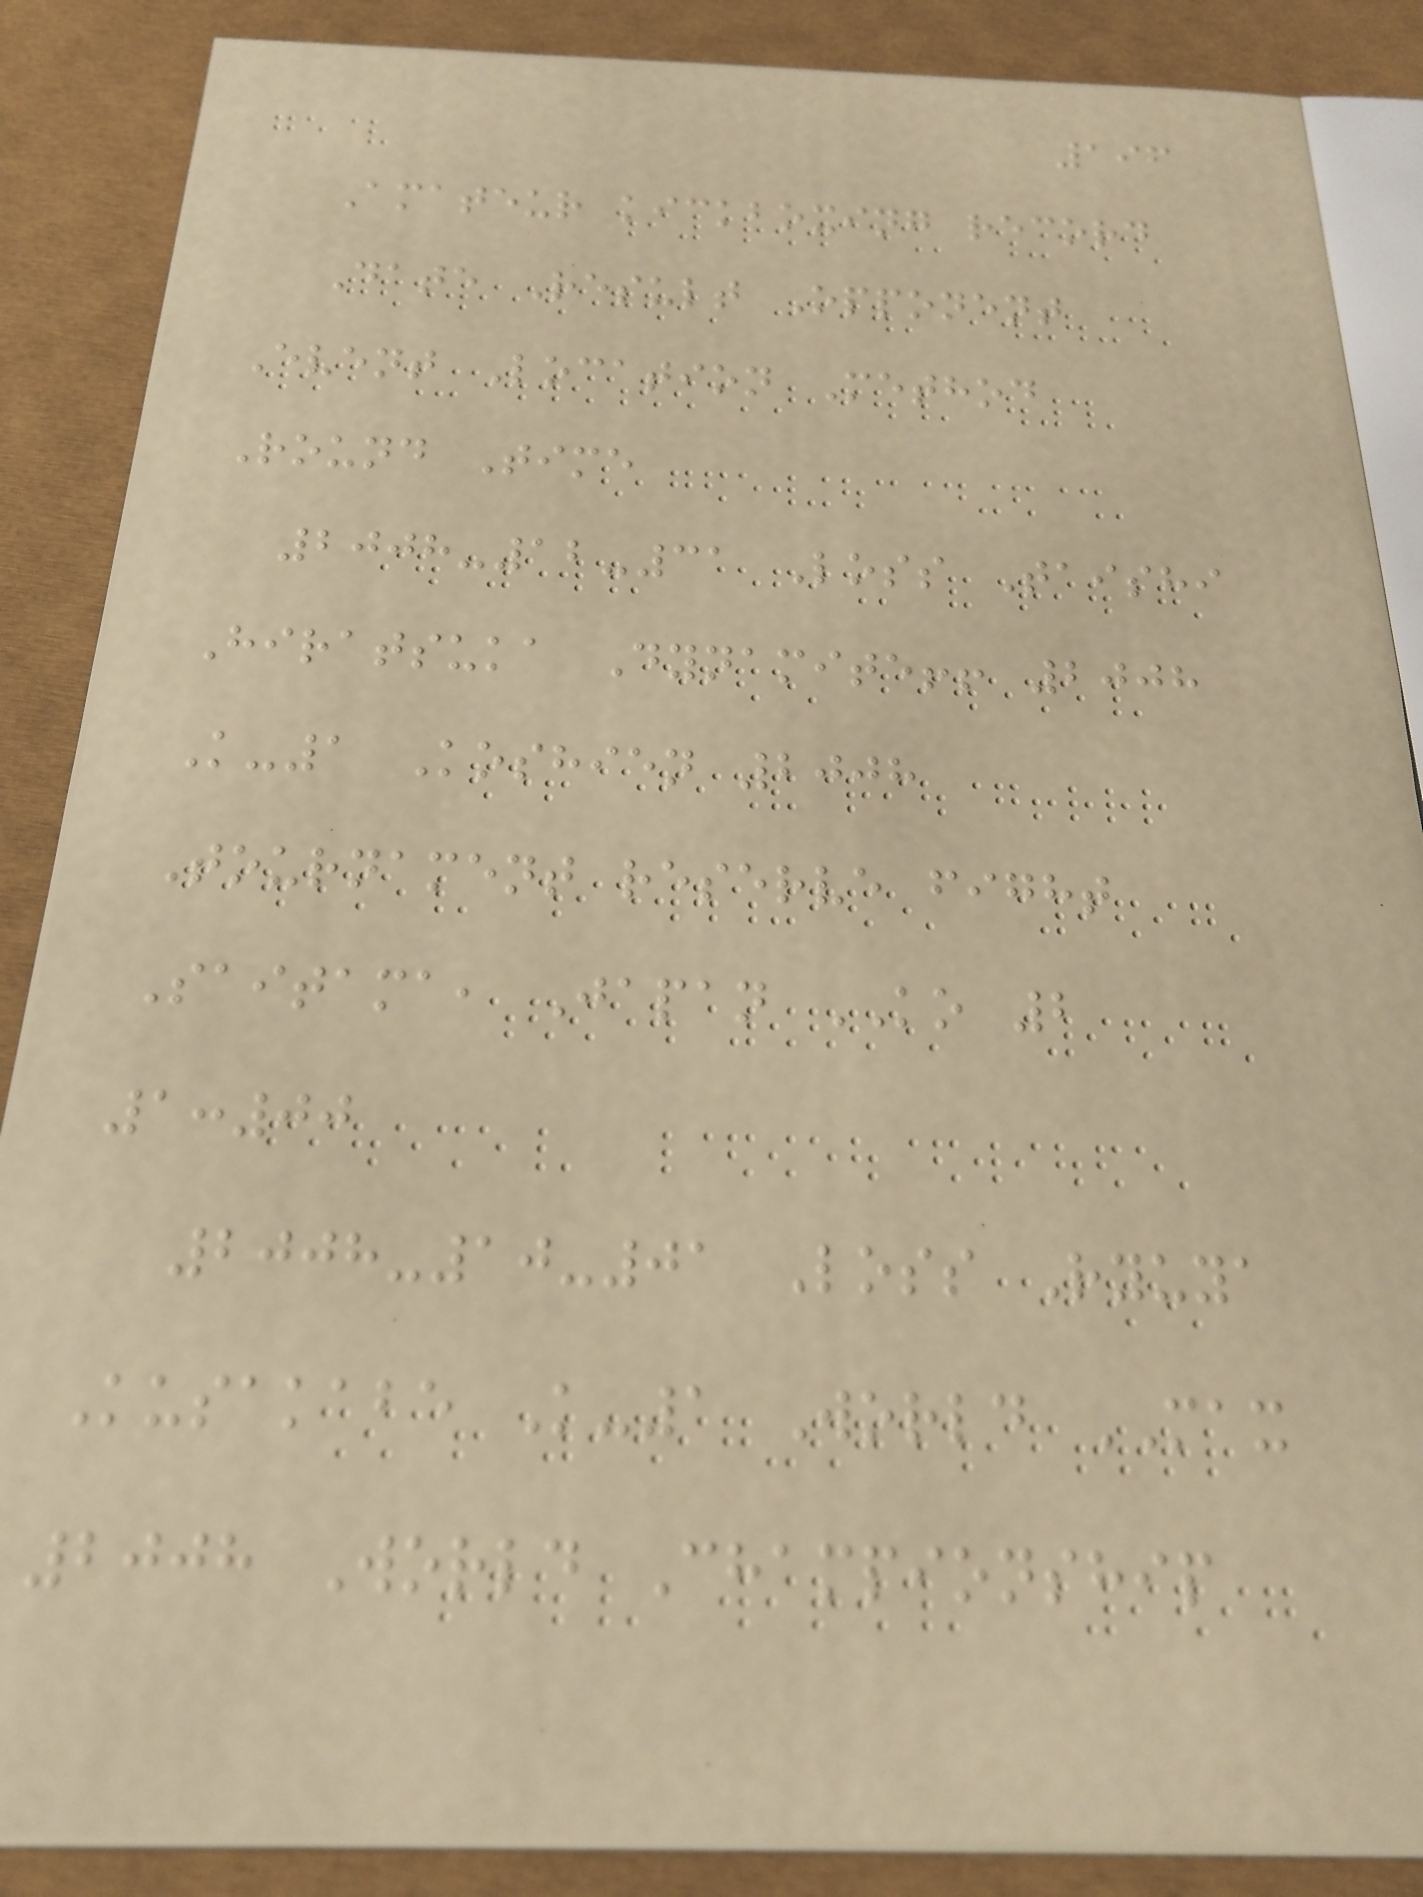196
Amateur kickboxing record
Date Result Opponent
Event Location Method
Round Time
2008-12-31 Loss Taishi
Hiratsuka Dynamite!! 2008
K-1 Koshien 2008
Tournament reserve fight
Saitama, Japan KO 2
1:00
2008-10-01 Loss Ryuya
Kusakabe K-1 World MAX
2008 World Championship
